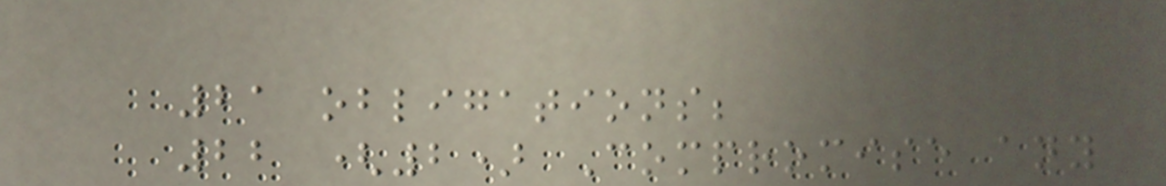21 obligations;
22 (2) Compromise any
